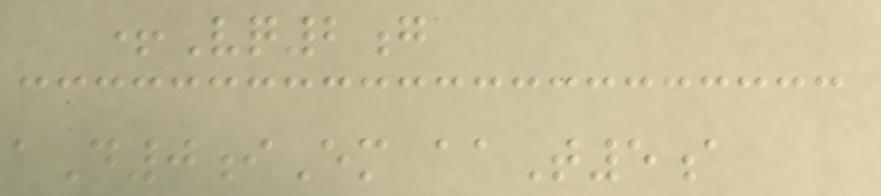+Vq2g
aD0iEm aaT5a
